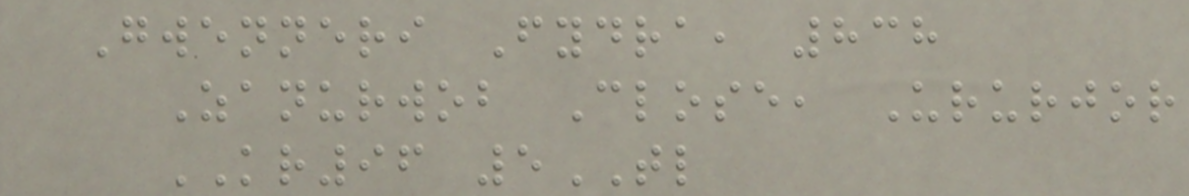Gwenneri Fydra, 838
Zanurwob Close, Ururjor
KR96 5TL
